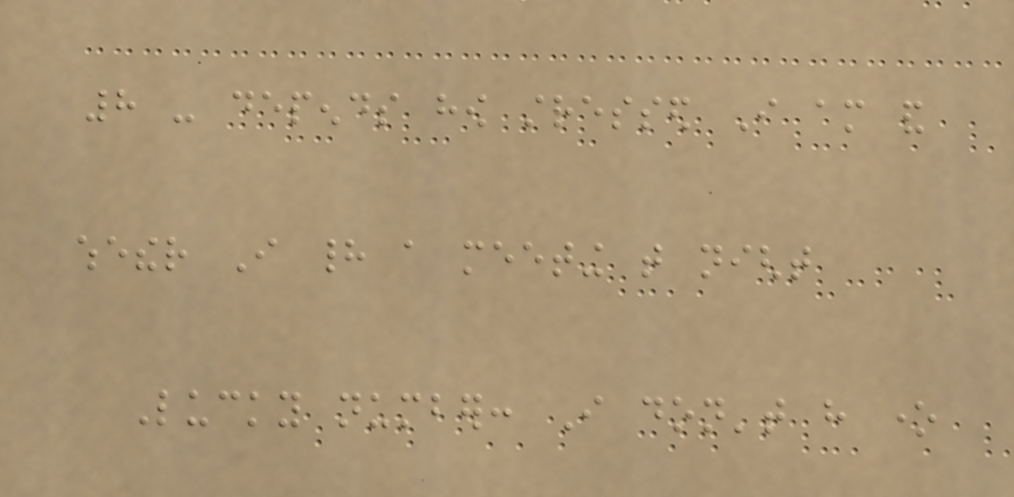8 - depends how stressed I am and
whether I had a meeting that night
Lucky number: I don't have one
